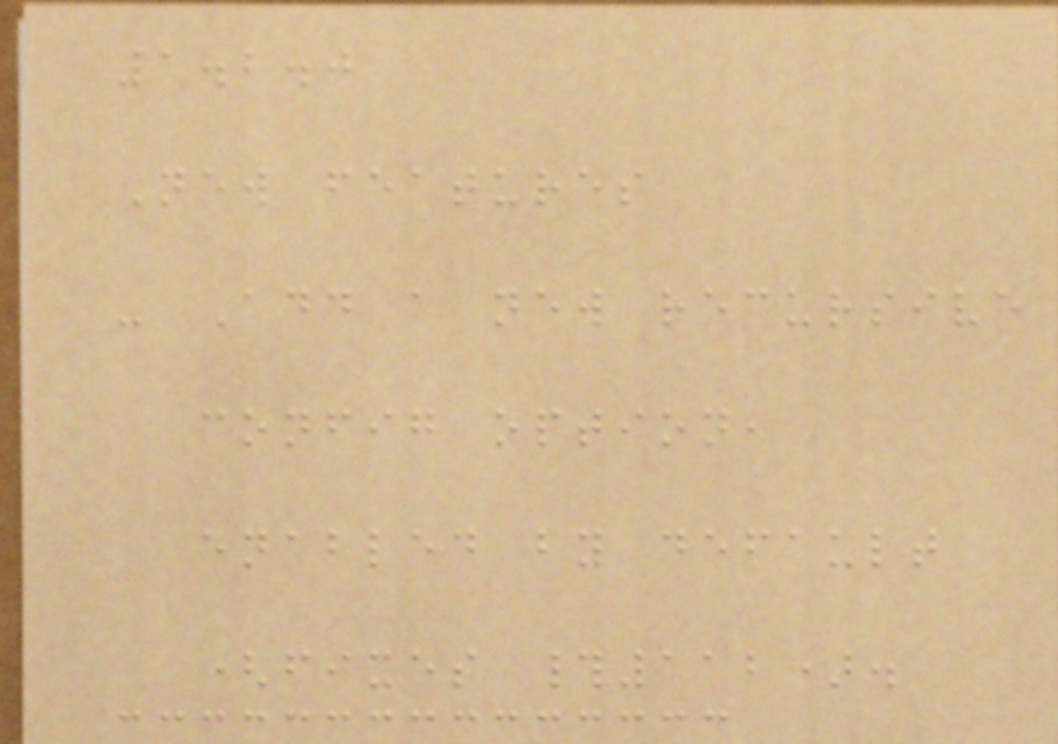1.2.0
New features
- Add a new recursive
config option,
enabled by default
(fixes #112).
